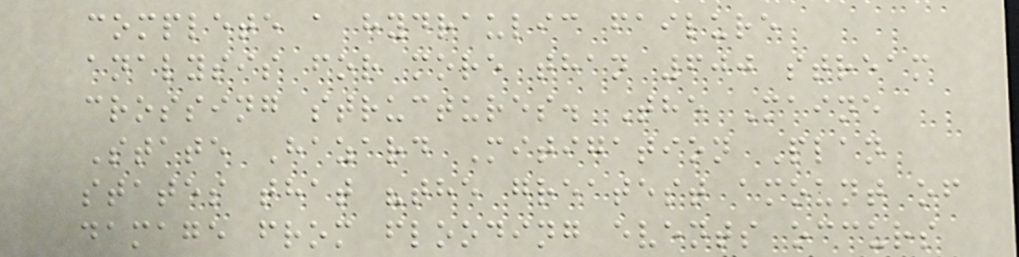complete a hydraulic failure
analysis for more than 600 stream
crossing structures. The Maine
State Hazard Mitigation Plan
states that "the greatest amount of
damage from flooding events occurs
